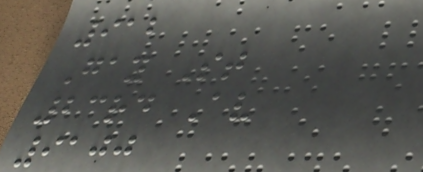912
Gay St
23rd Av
9100
